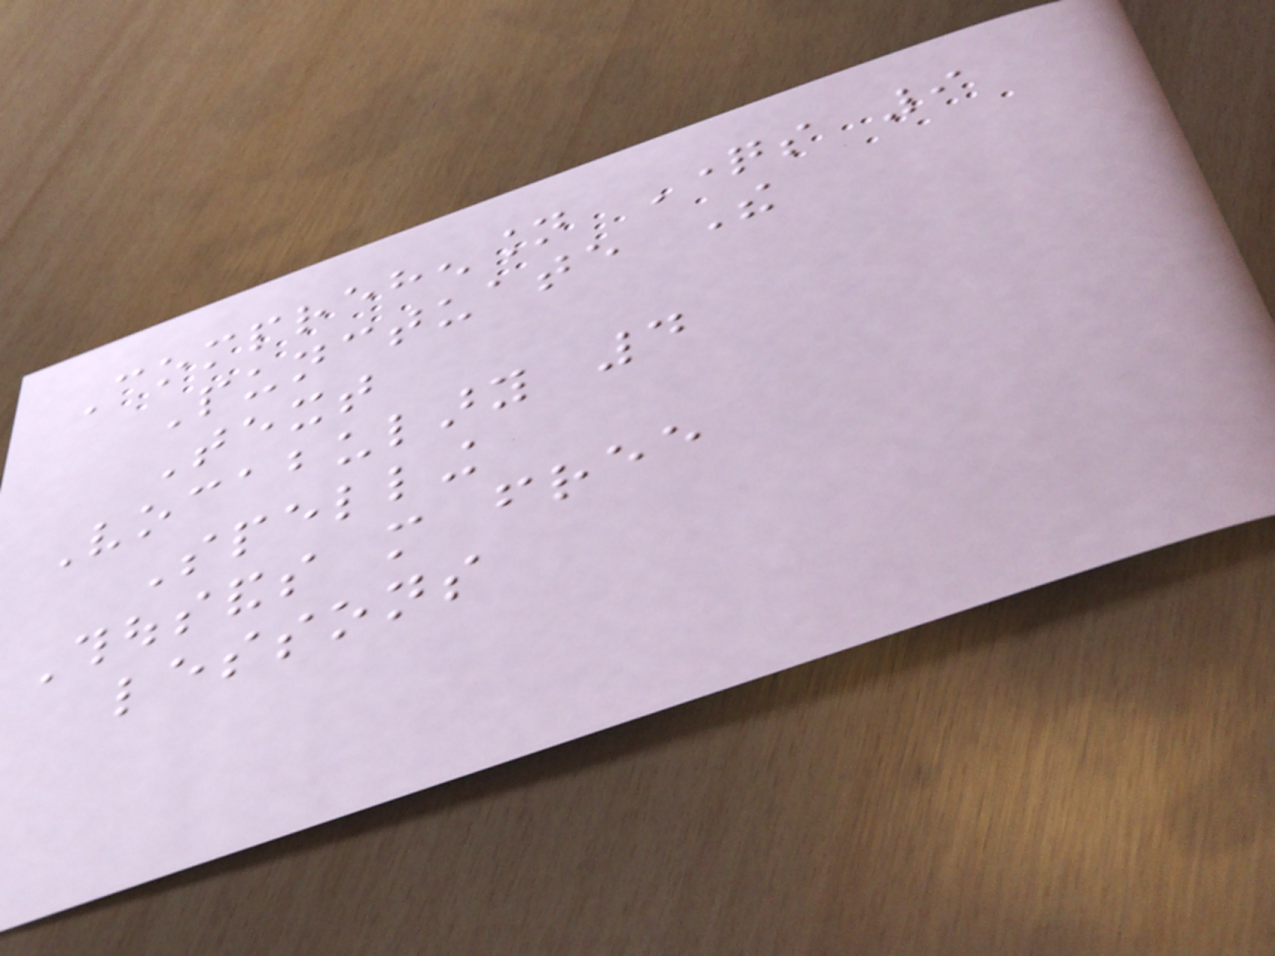Comprehension Questions 9
Punctuate The
Text
Vocabulary 4
Spelling
Thousands more free
lessons
